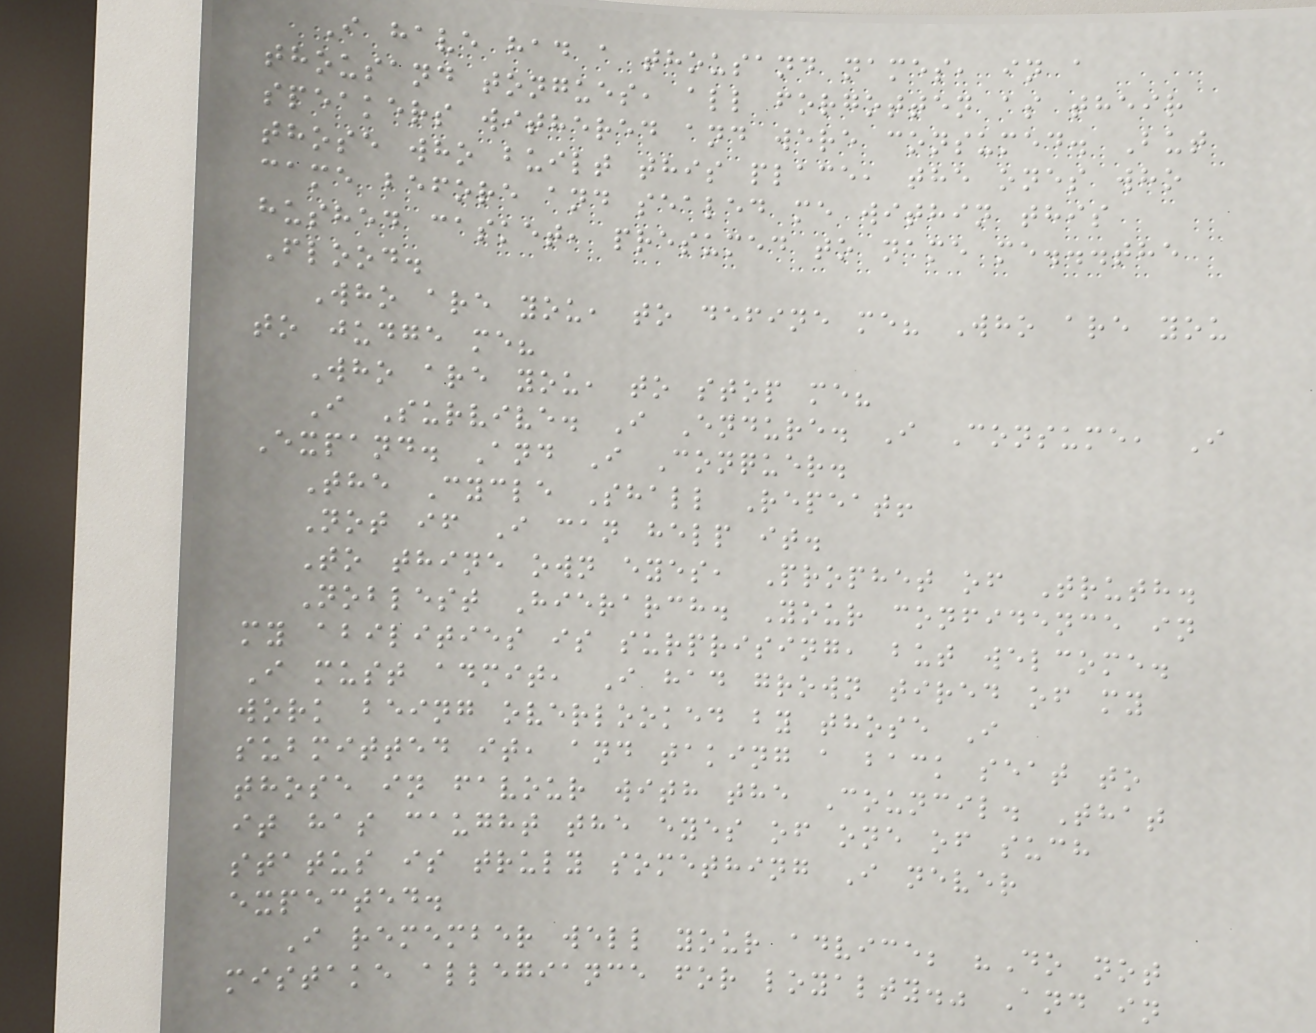I have had a thousand names, in a
thousand tongues, all forgotten as their
speakers withered and were consumed. But
those who built this place, the ones who
came before and sealed me within this
hushed casket, presumed to name me...the
Flood.
Who are you, to define me? Who are you
to judge me?
Who are you, to stop me?
I Survive. I Endure. I Consume, I
Expand. And I Conquer.
The Cycle Shall Repeat!
Not if I can help it.
To thine own eyes, Prophet of Truth.
Noblest Hierarch. Your confidence in
my abilities is surprising, but welcome.
I must admit, I had grown tired of my
work being overlooked by those I
submitted it, and taking a back seat to
those in favour with the Council. That
it has caught the eyes of one of such
status is truly something I never
expected.
I remember well your advice; "Do not
mistake allegiance for loyalty." And in
